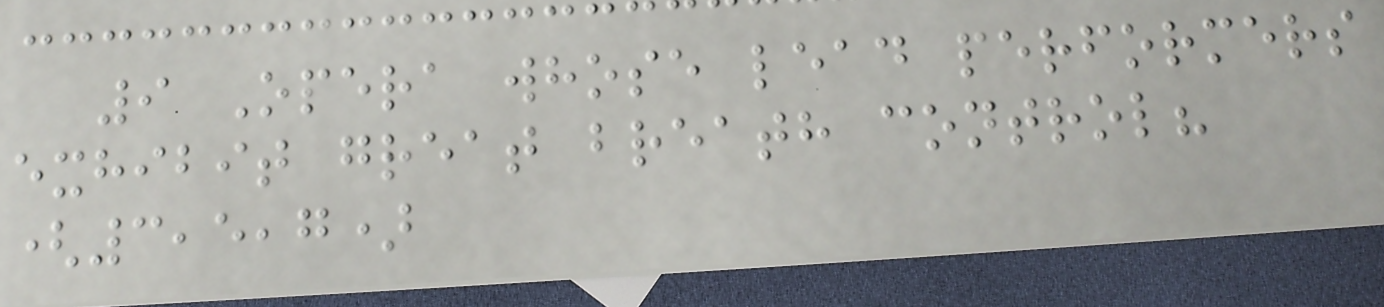9 Opera whose lead performers
exhibit great breath control?
(3,5,7)
